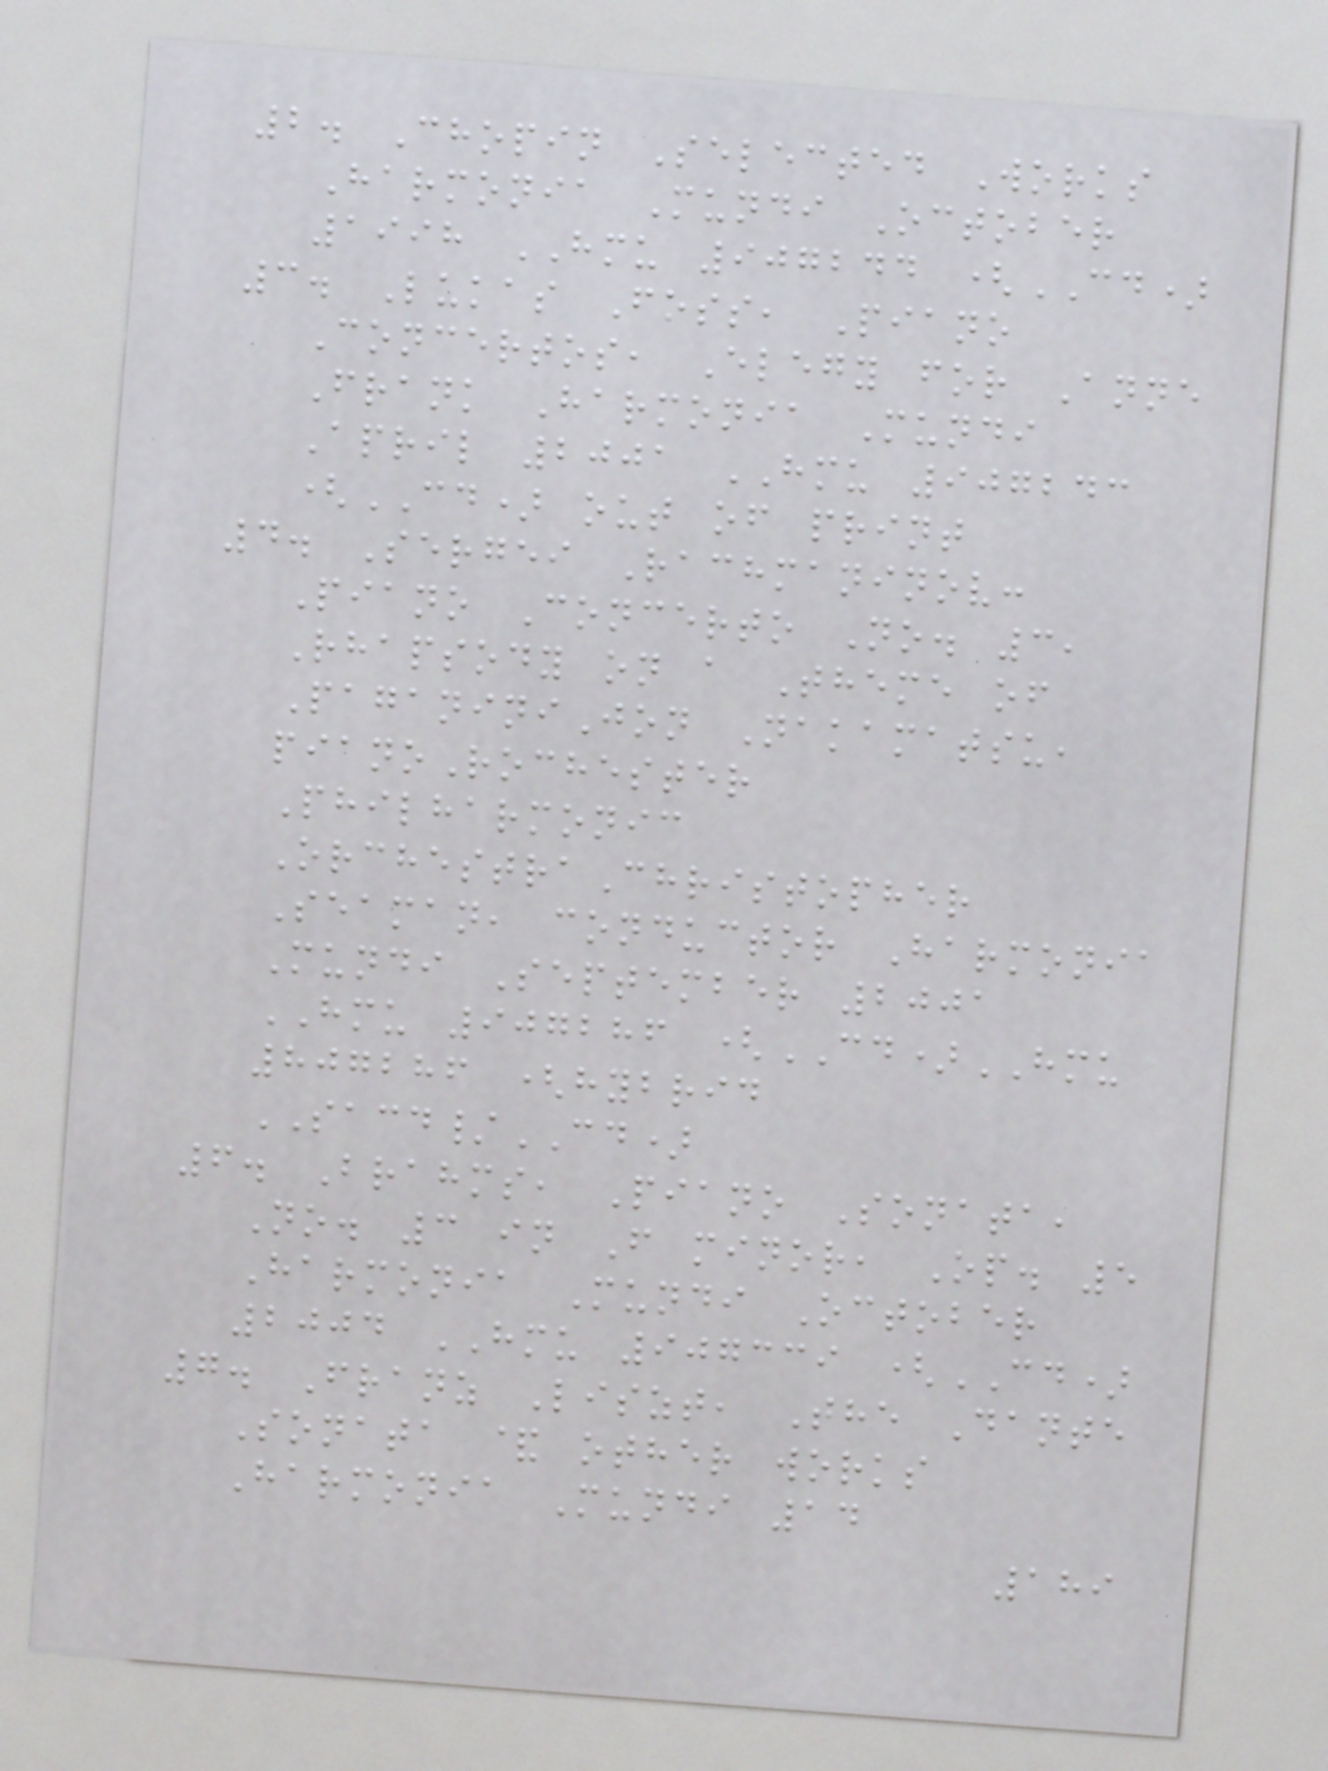2. Chopin Selected Works
Harmonia Mundi October
1998 HMU 907244 (CD)
3. Lukas Foss, Piano
Concertos, Elegy for Anne
Frank Harmonia Mundi
April 2001 HMU 907243
(CD) out of print
4. Sergei Rachmaninov:
Piano Concerto No. 3,
Rhapsody on a Theme of
PaganiniJon Nakamatsu,
pianoRochester
Philharmonic
OrchestraChristopher
Seaman, conductor Harmonia
Mundi September 2001
HMU 907286 (CD)HMU
807286 (hybrid
SACD/CD)
6. Brahms, Piano Sonata,
No. 3 in F minor, Op. 5
Harmonia Mundi October
2004 HMU 907339 (CD)
7. Franz Liszt, The Dante
Sonata & other works
Harmonia Mundi 14
189
